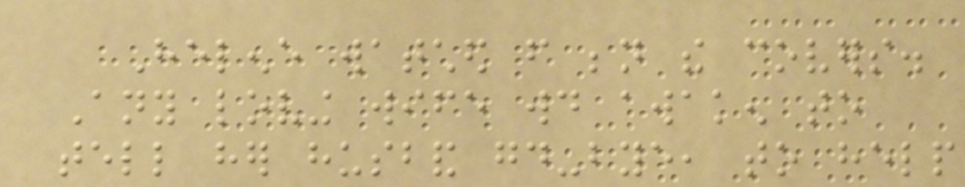Helene watched from beneath the covers.
Any loving wife would awaken to
tell her husband good-bye, to help
